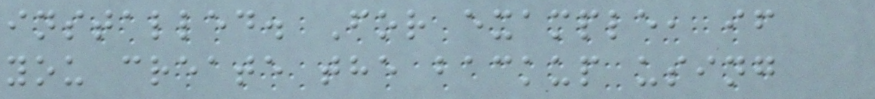installed. For example, if
you create the backup using
